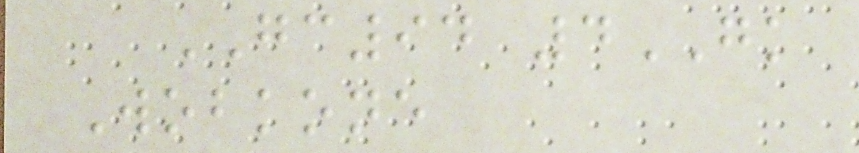GC94 4GK
Wobkone
